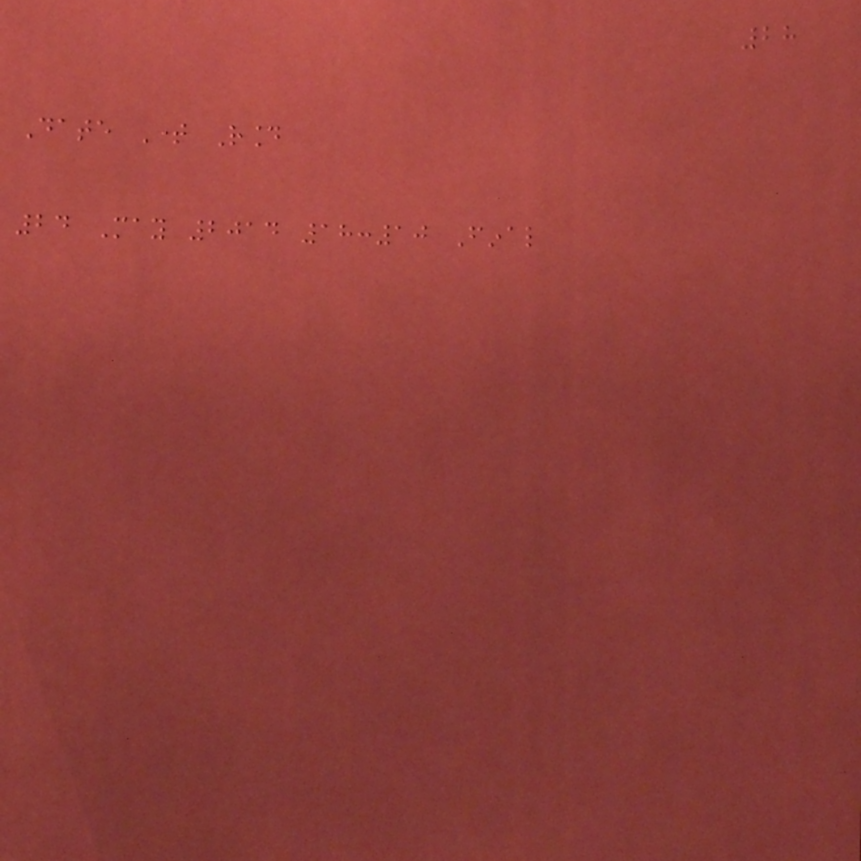28
Date Time Round
24 May 2014 18:10 Final
